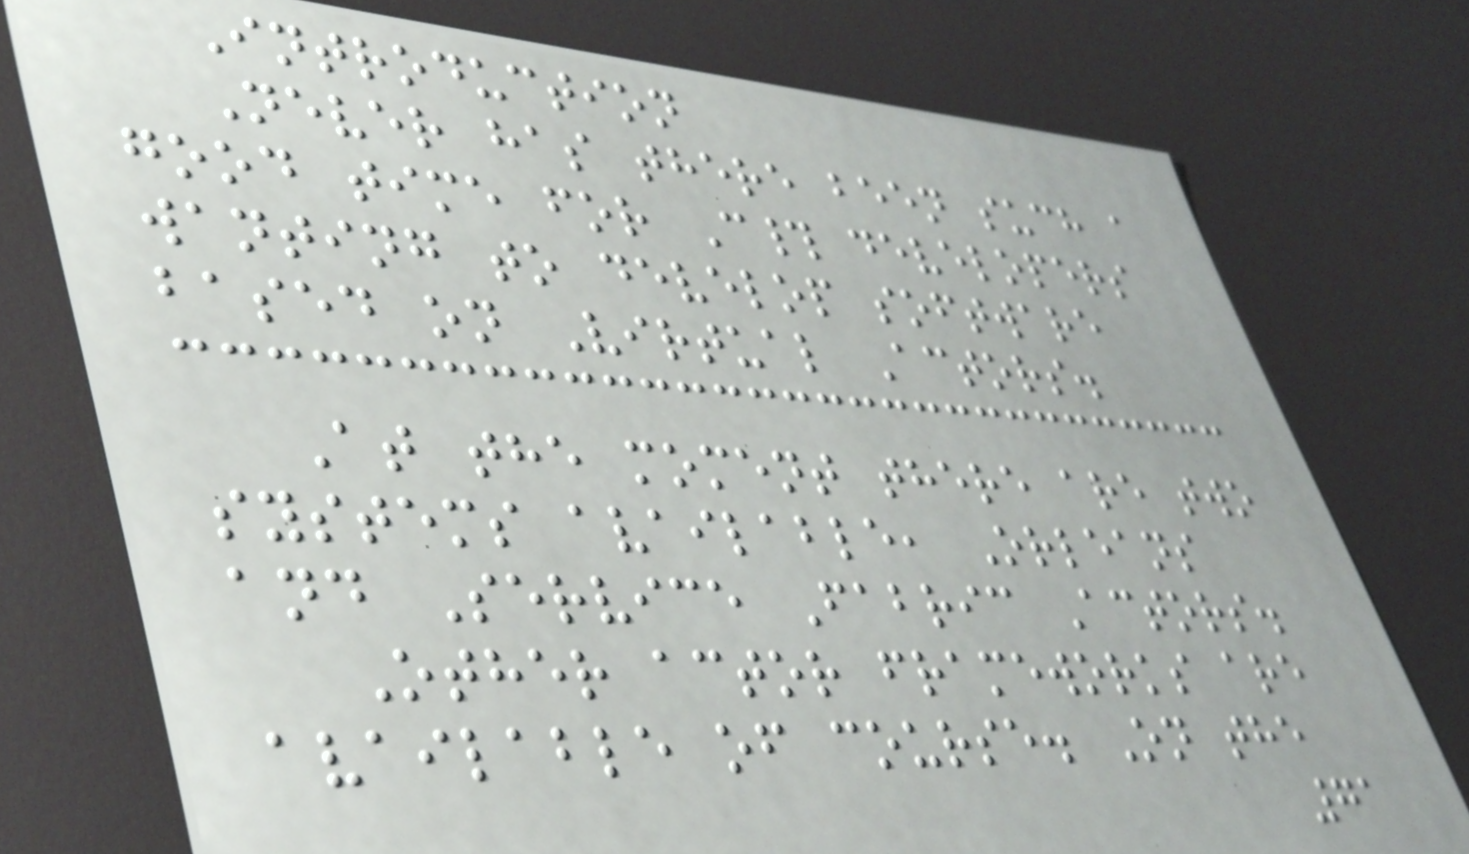Introduction
Never has there been such a
good time for C# developers
wanting to develop software
based on Virtual Actors.
At the moment there are two
systems available, Orleans
and Service Fabric Actors.
Other actor frameworks are
available of course. On the
71
